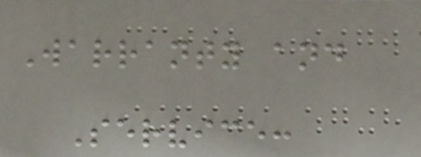Warranty and
Service:
